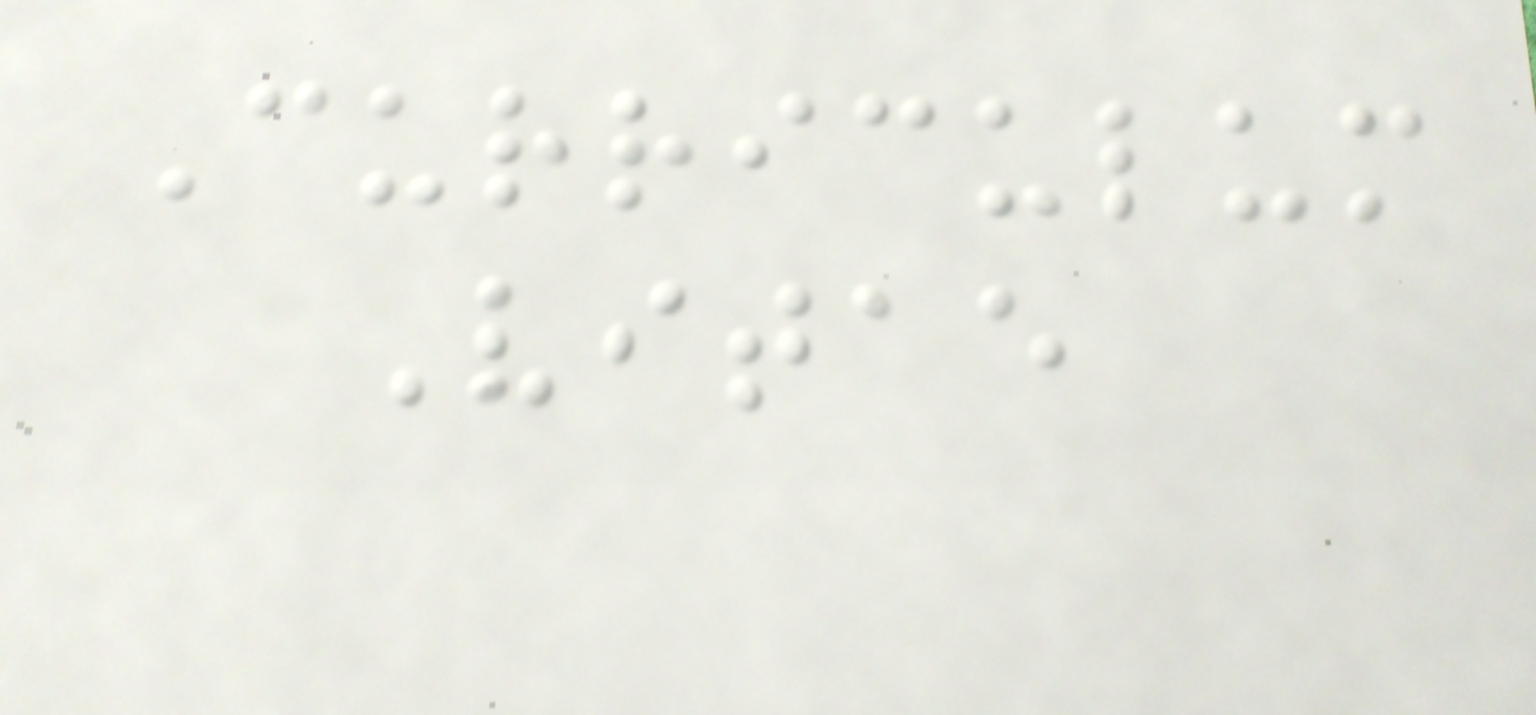Curriculum
Vitae
